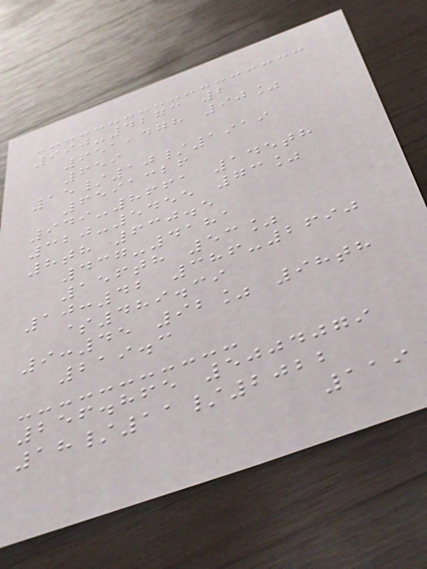990-4273 2
651,478 90%
659
15/10/1919
6591326
949-8661 145th
320-5455 73%
8th 630.5
437-4181
156th 53%
10:42 386-2690
$489.39
9:45 92% 98th
219.3
256.865 5004079
18/11/2022
119
